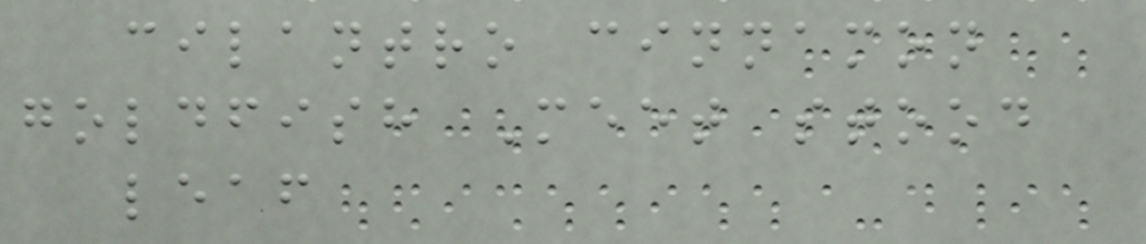cilantro cinnamon
goldfish Meet stood
leaf
